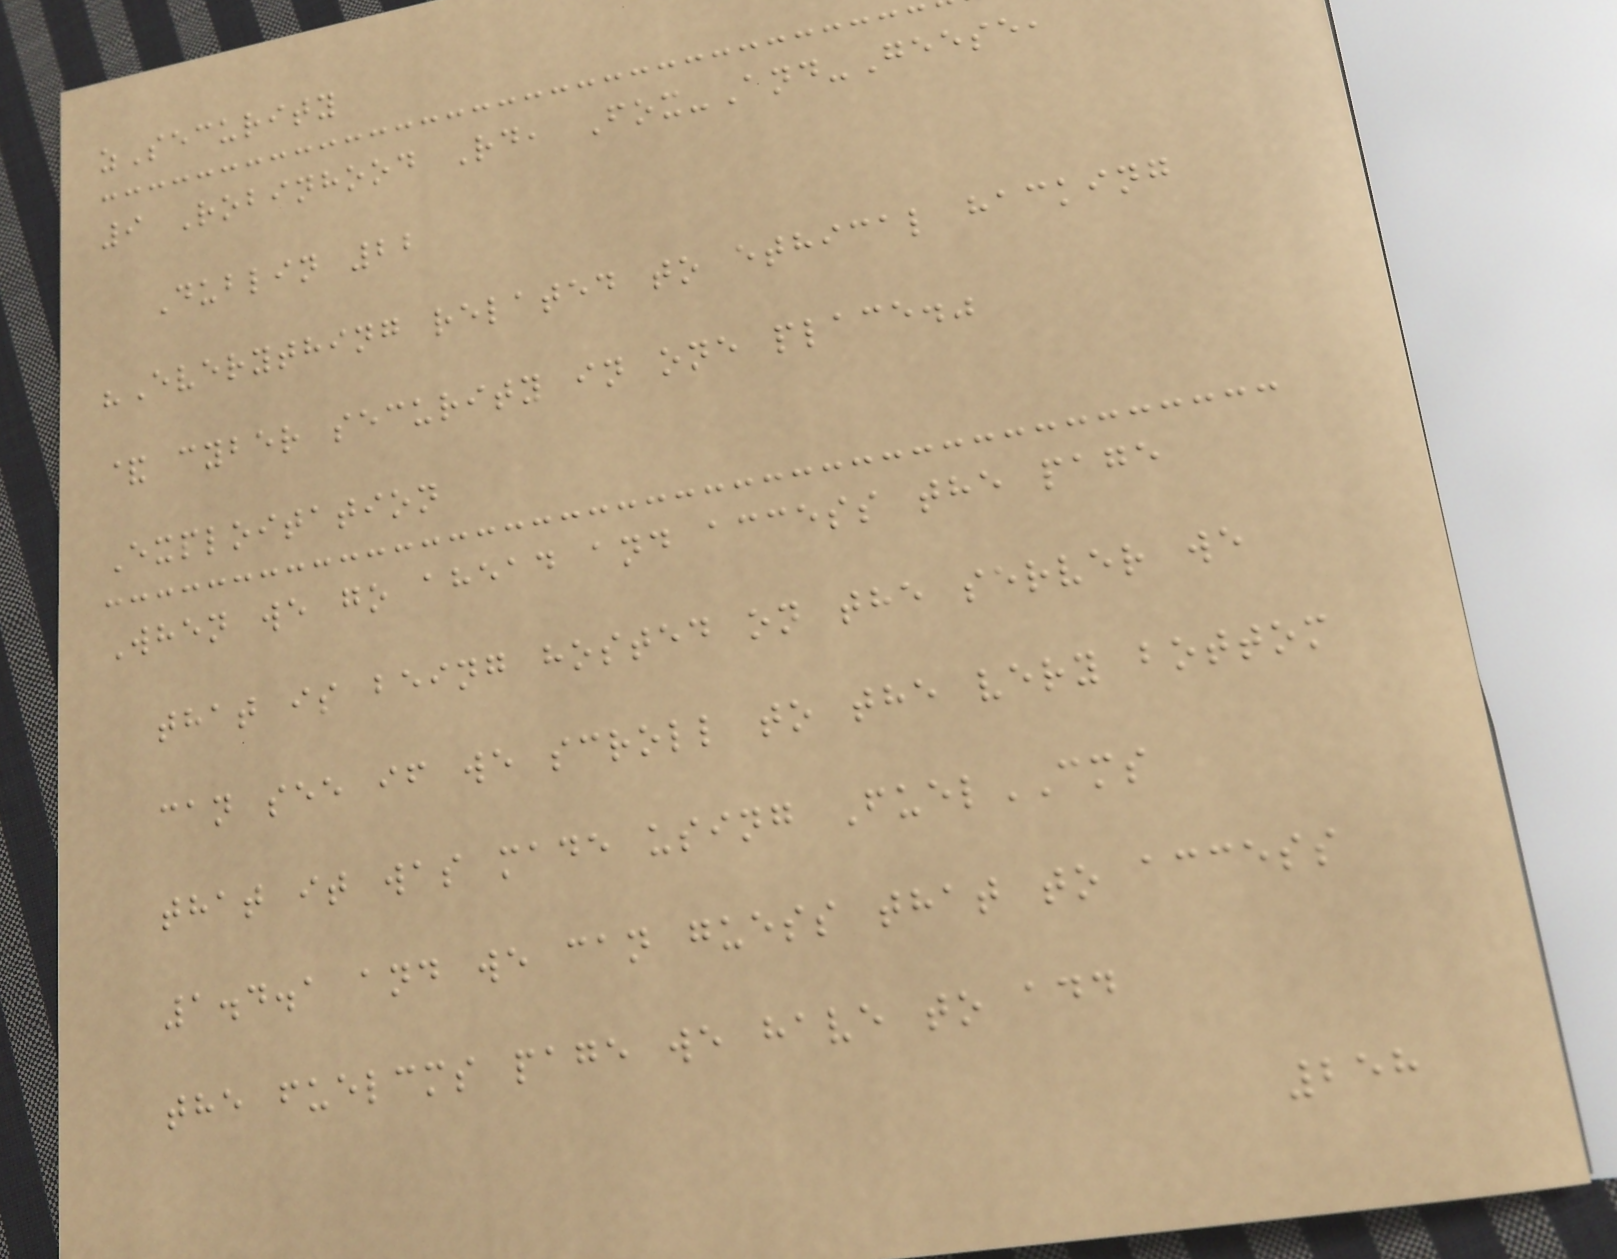zSecurity
9 Robinhood Rd, Fox-And-Geese,
Dublin 22
"Everything related to ethical hacking
& cyber security in one place."
Exploitation
When we go ahead and access the page
that is being hosted on the server we
can see if we scroll to the very bottom
that it was made using FuelCMS
1.4.1 and we can guess that to access
the fuelcms page we have to add
258
